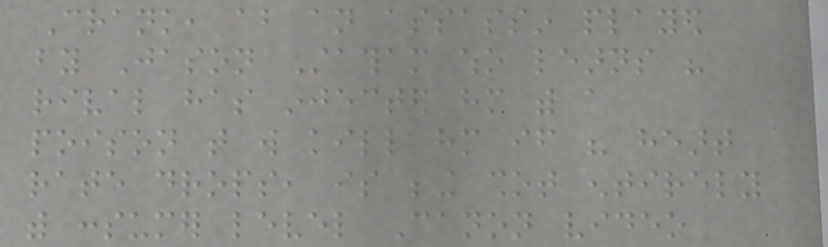Crank, about an assassin played
by Jason Statham who learns his
rival has injected him with a
poison that will kill him if his heart
rate drops, is being shot entirely
with consumer level Canon video
